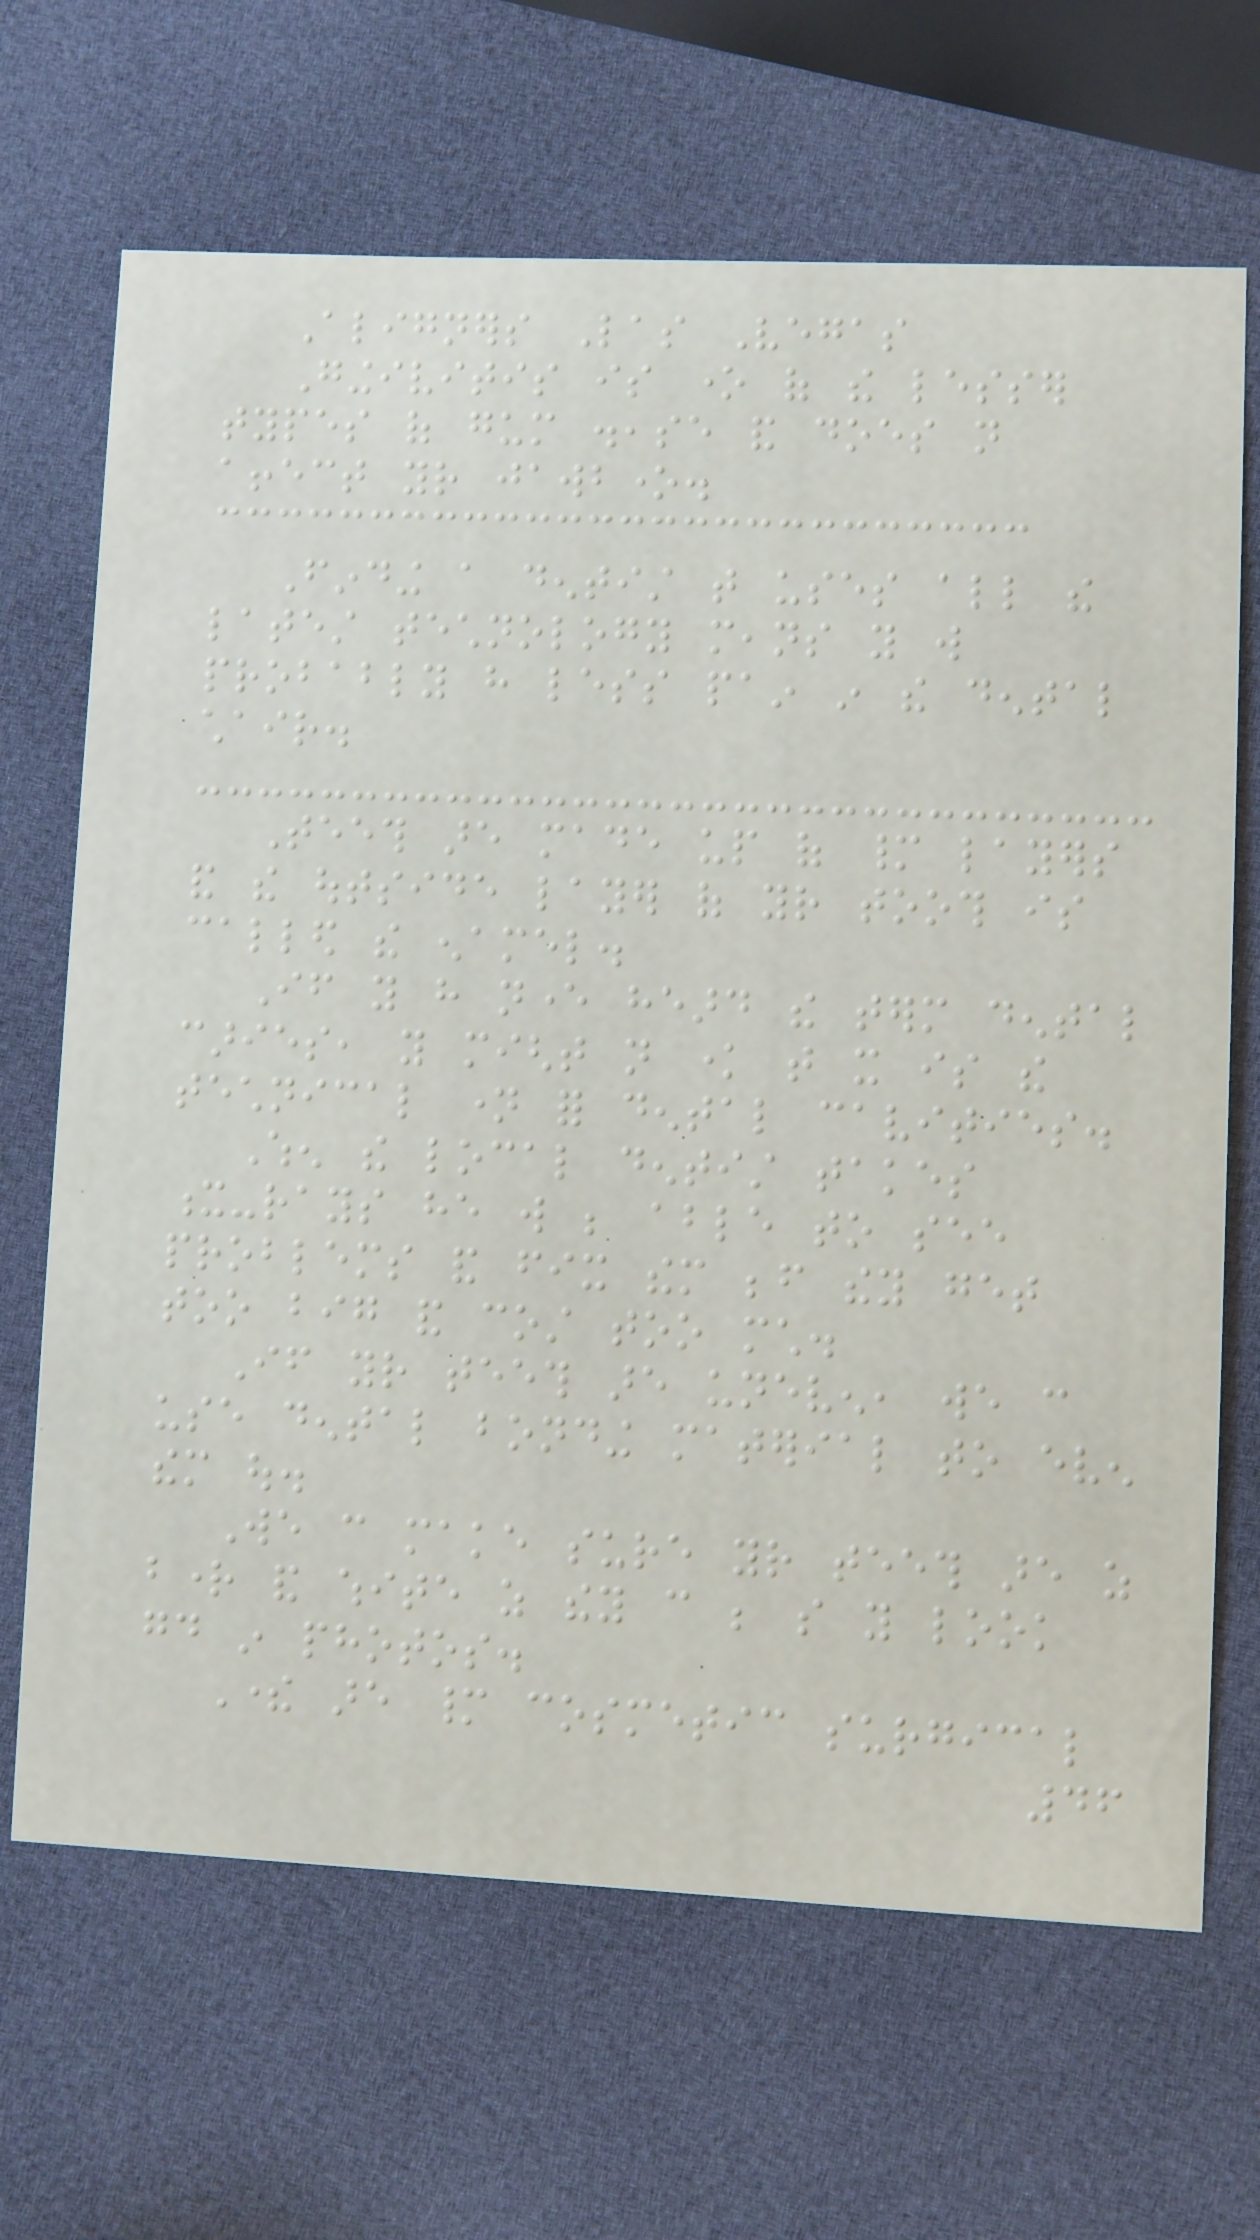Aligners Las Vegas
Gingivitis is one of the lesser
types of gum disease and does not
affect your jawbone.
Finding a dentist that uses all the
latest technology means you will
probably have less pain in the dental
chair.
Teeth are made up of many layers
and the outside layer of your tooth is
called the enamel.
If you have never heard the term dental
caries, you might not know that it is the
technical name for dental cavities.
When the local dentist takes
x-rays he will be able to see
problems and fix them before they get
too big and cost too much.
If your teeth are uneven, we can
use dental bonding material to even
them out.
We can make sure your teeth are as
bright and white as they can be so you look
good in photos.
There are many cosmetic surgical
46
